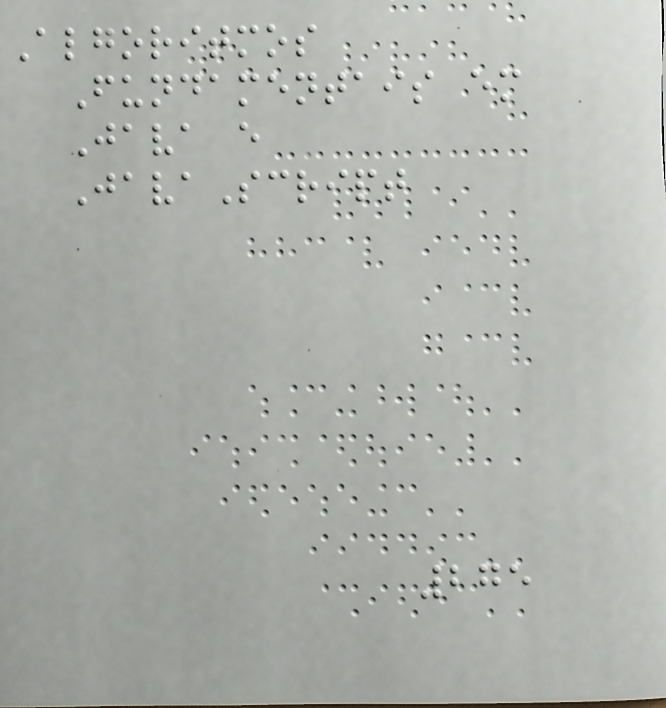Algoritmos
Fundamentais em
Java e
JavaScript
275
